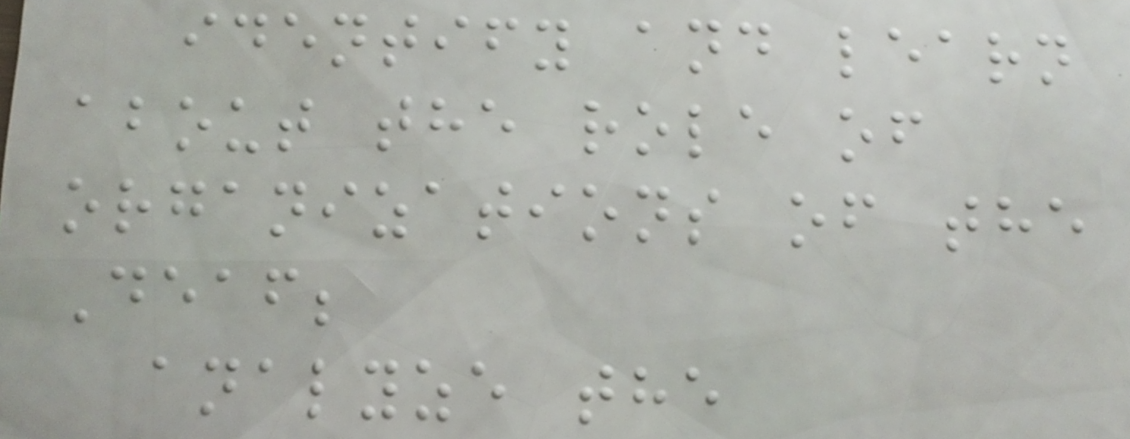identify and learn
about the role of
organizations of the
Deaf;
analyze the
